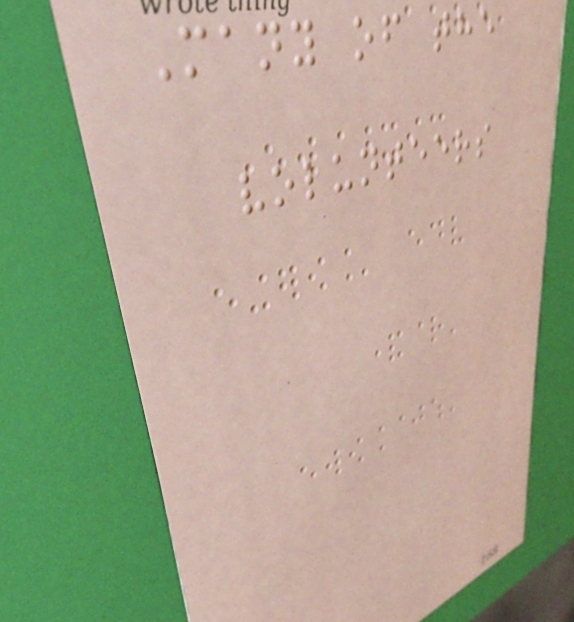Many of the
volunteers
